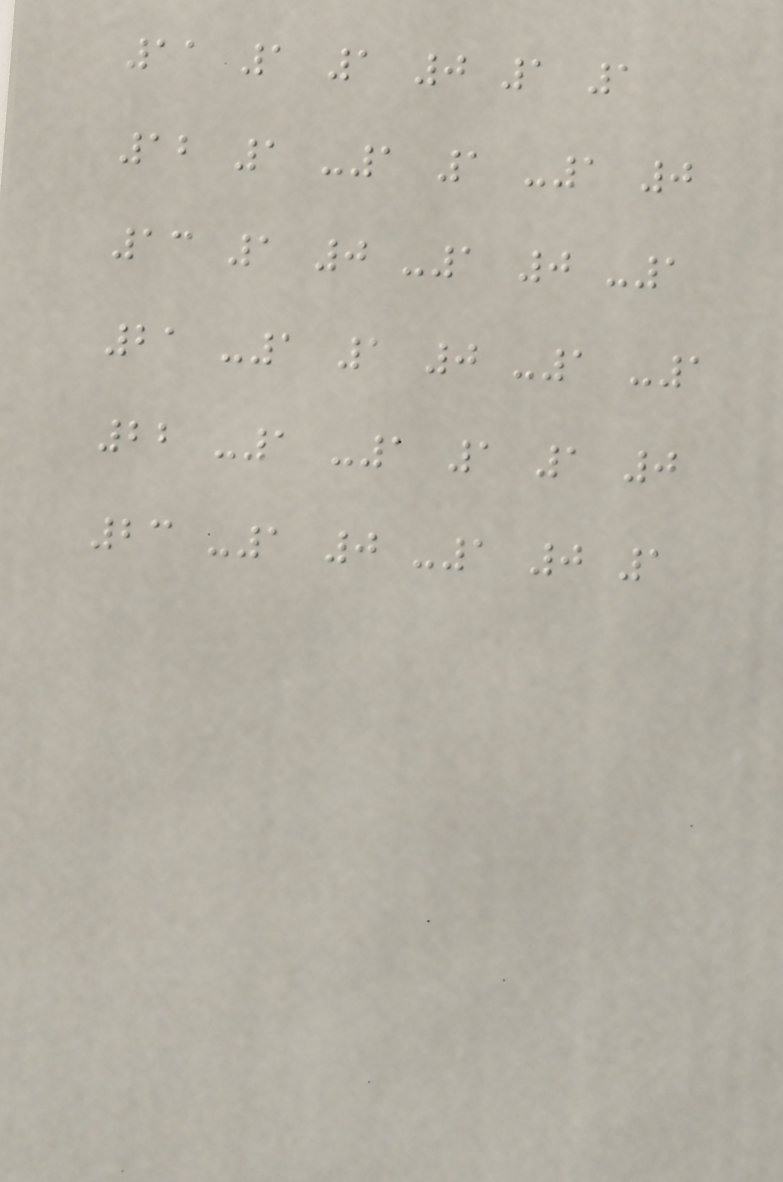11 1 1 0 1 1
12 1 -1 1 -1 0
13 1 0 -1 0 -1
21 -1 1 0 -1 -1
22 -1 -1 1 1 0
23 -1 0 -1 0 1
